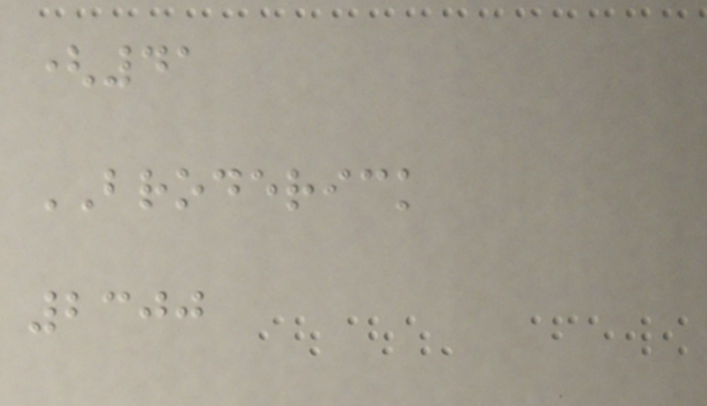(41
BRODERICK
2300
